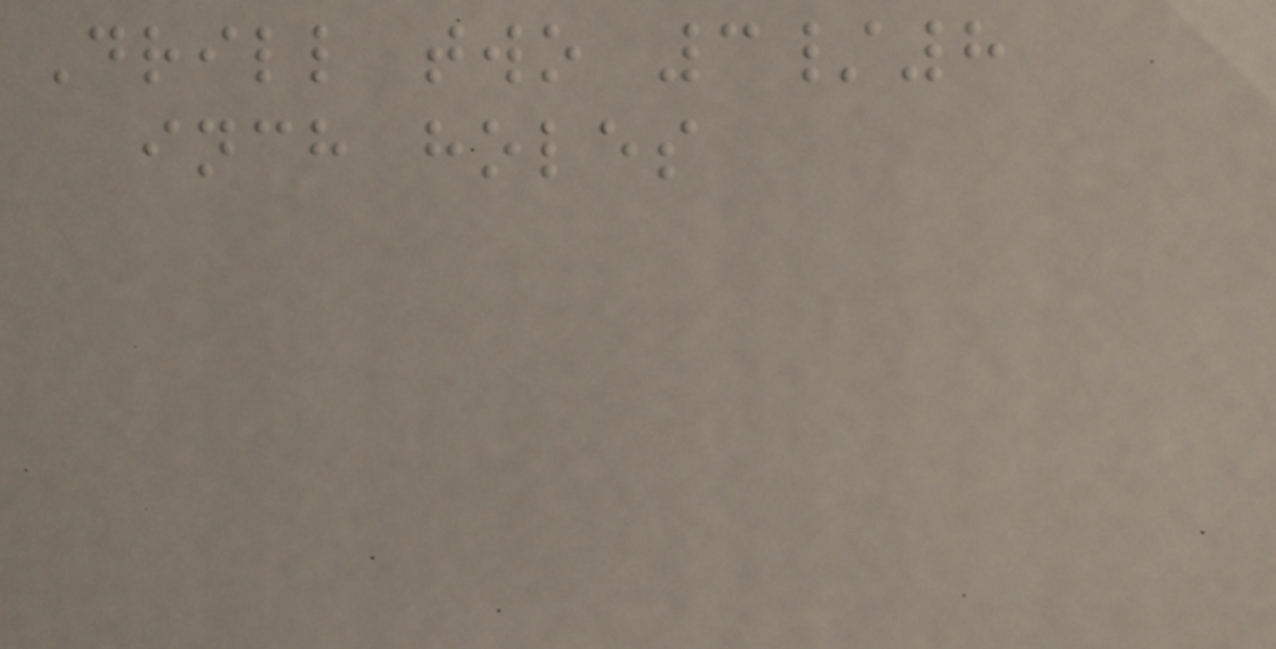Drill two 3/8
inch holes
